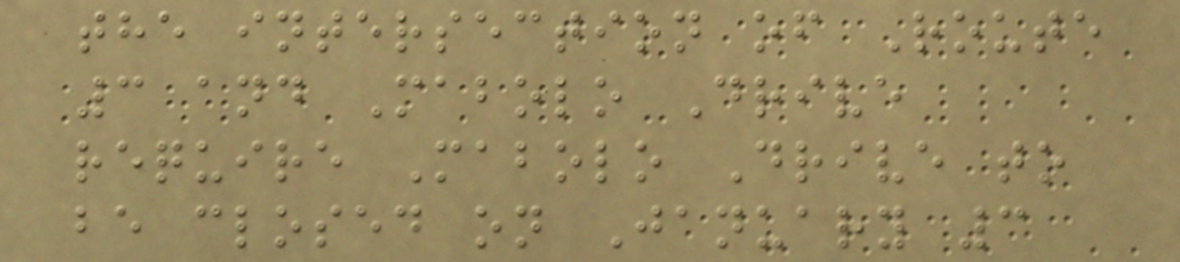the intersection of Route
3 and Mabolo Drive
require Mabolo Drive to
be closed on January 3
